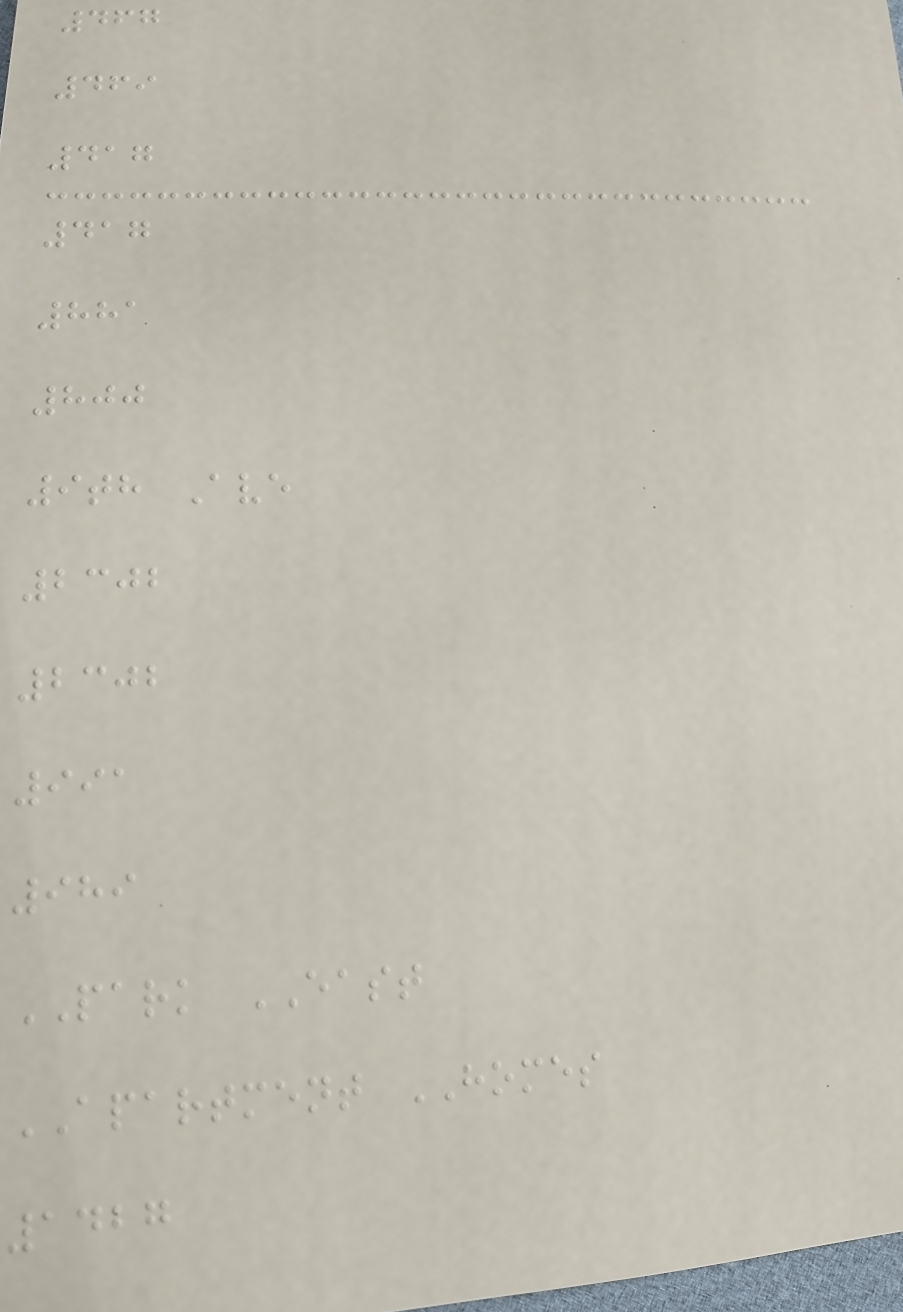467
469
417
417
881
800
9th Ave
2302
2302
991
989
PARK EAST
APARTMENT HOMES
1427
